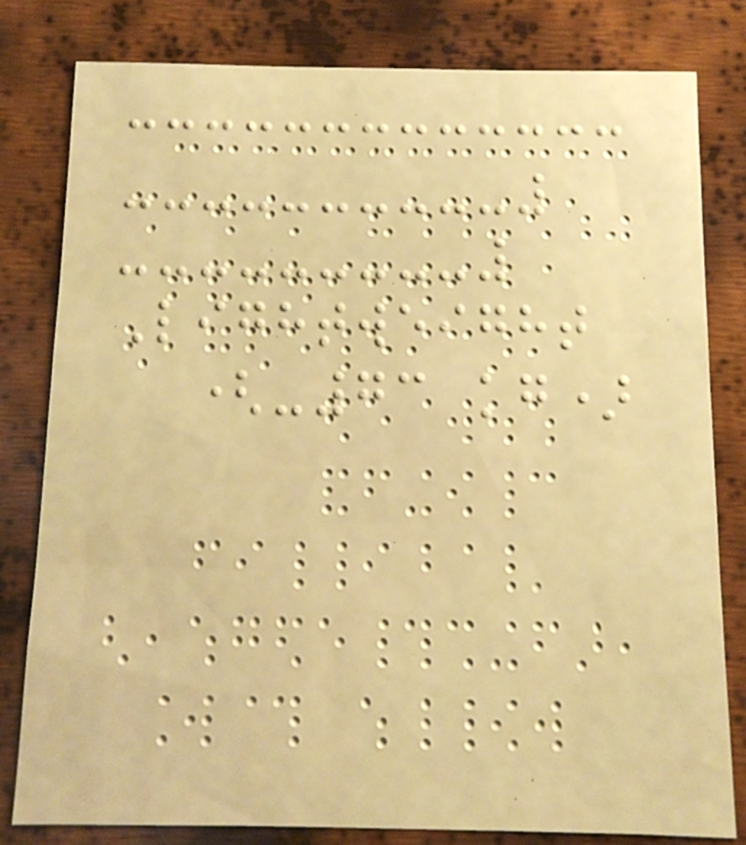Lightweight
(-73 kg)
